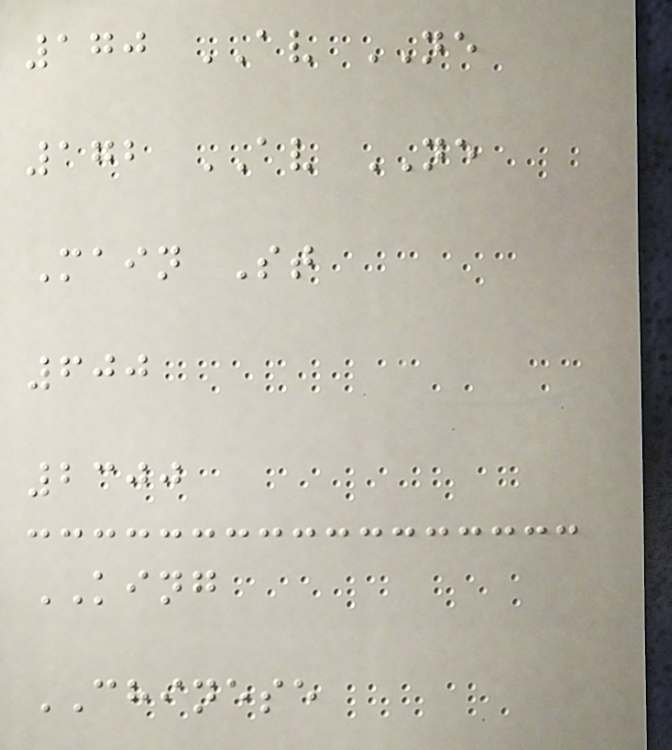170 AV NE
172 AV NE
Main St
600
2300
KING
CHINESE
